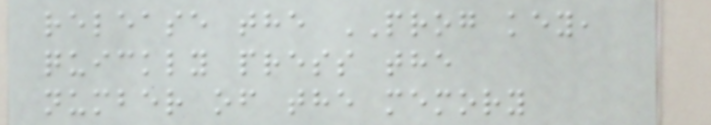release the PROG key,
quickly press the
number of the memory
